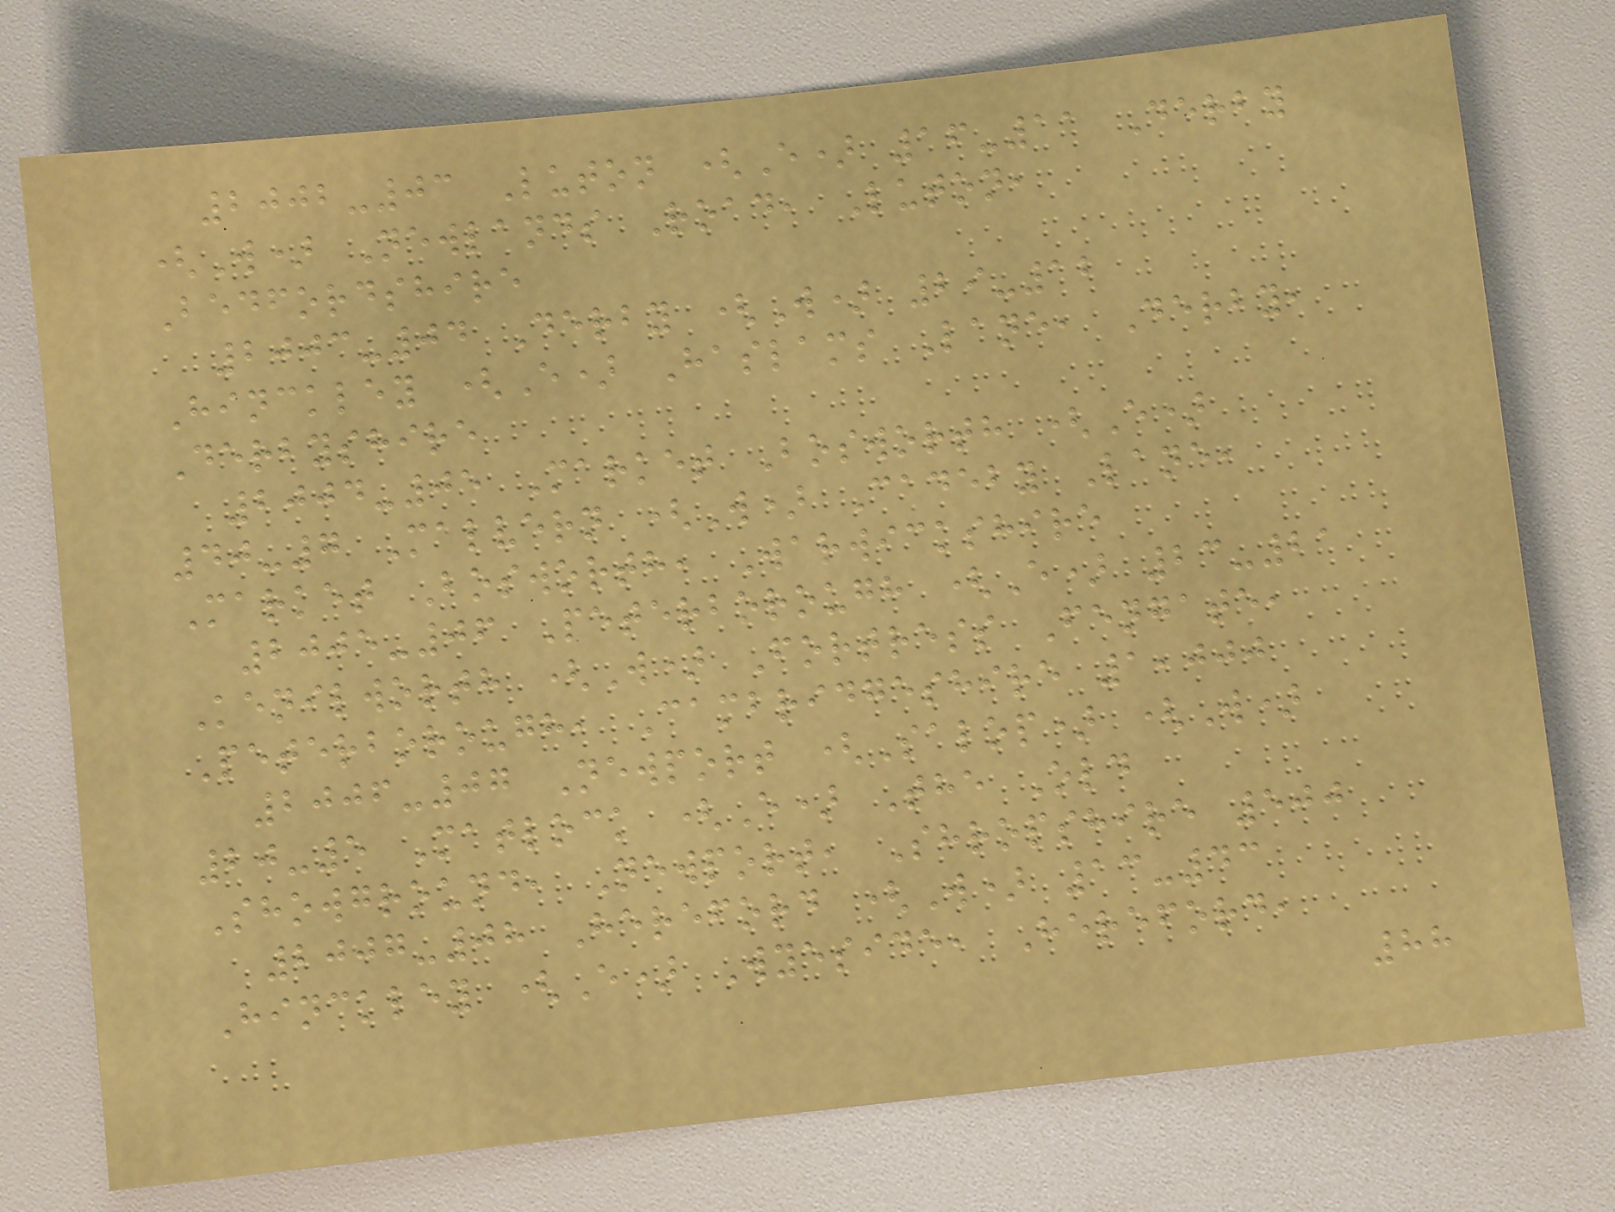2002-03 Luton (E) 16-11 Derby
(W) Newlands Road, Luton,
Bedfordshire
2003-04 Derby (W) 29-12
Hinckley (E) Haslams Lane, Derby,
Derbyshire
2004-05 Market Bosworth (E)
40-7 Malvern (W) Cadeby Lane,
Market Bosworth, Warwickshire
2005-06 Peterborough (E) 23-21
Kenilworth (W) Fortress Fengate,
Peterborough, Cambridgeshire 1,000
2006-07 Newport (Salop) (W)
20-5 Matlock (E) The Old
Showground, Newport, Shropshire 500
2007-08 Hereford (W) 13-43
Hinckley (E) Wyeside, Hereford,
88
